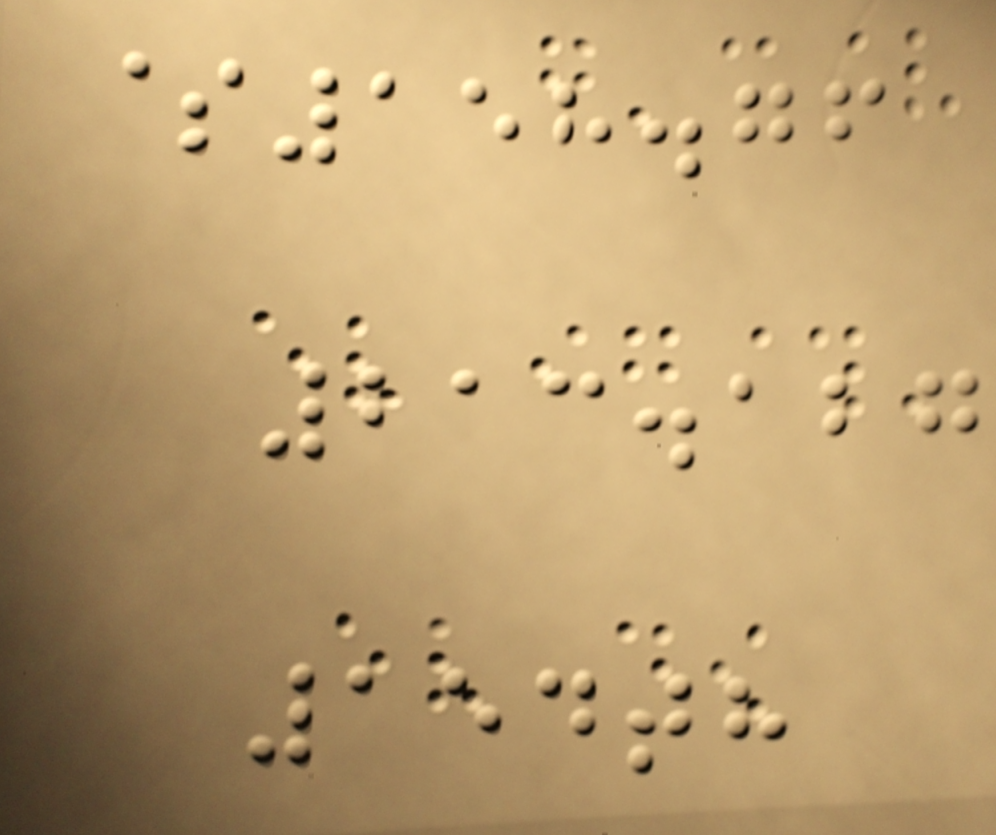$158.76
213.127
154th
